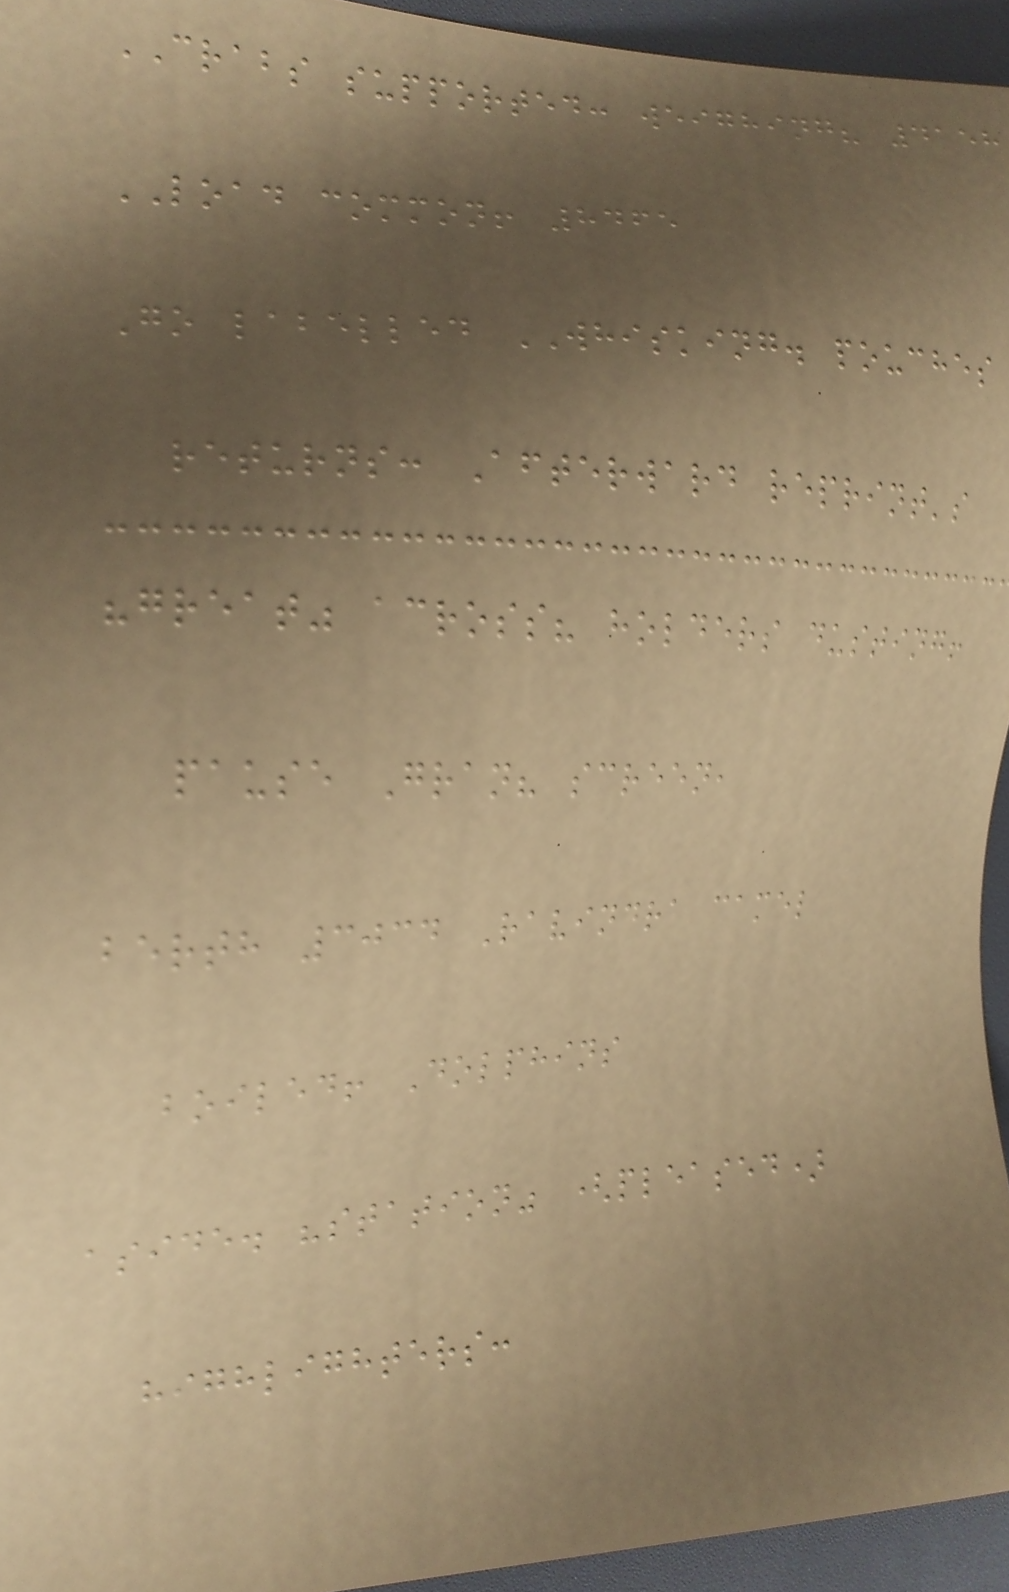CRABS supported: weighing? 4158
LOAD common! 8465
Go labelled WHISKING. pouches
returns: Afterward reprint's
"great" across? holders dusting!
pause Gran? screen,
berth 3034 Ravindra camel
boiled! Dolphins
aside. "station" (pleased)
highlighters:
